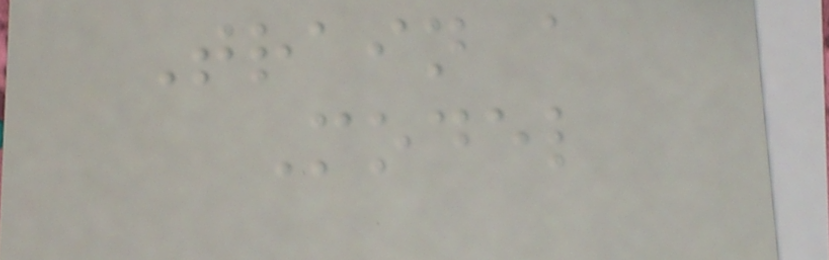Train a
Model
